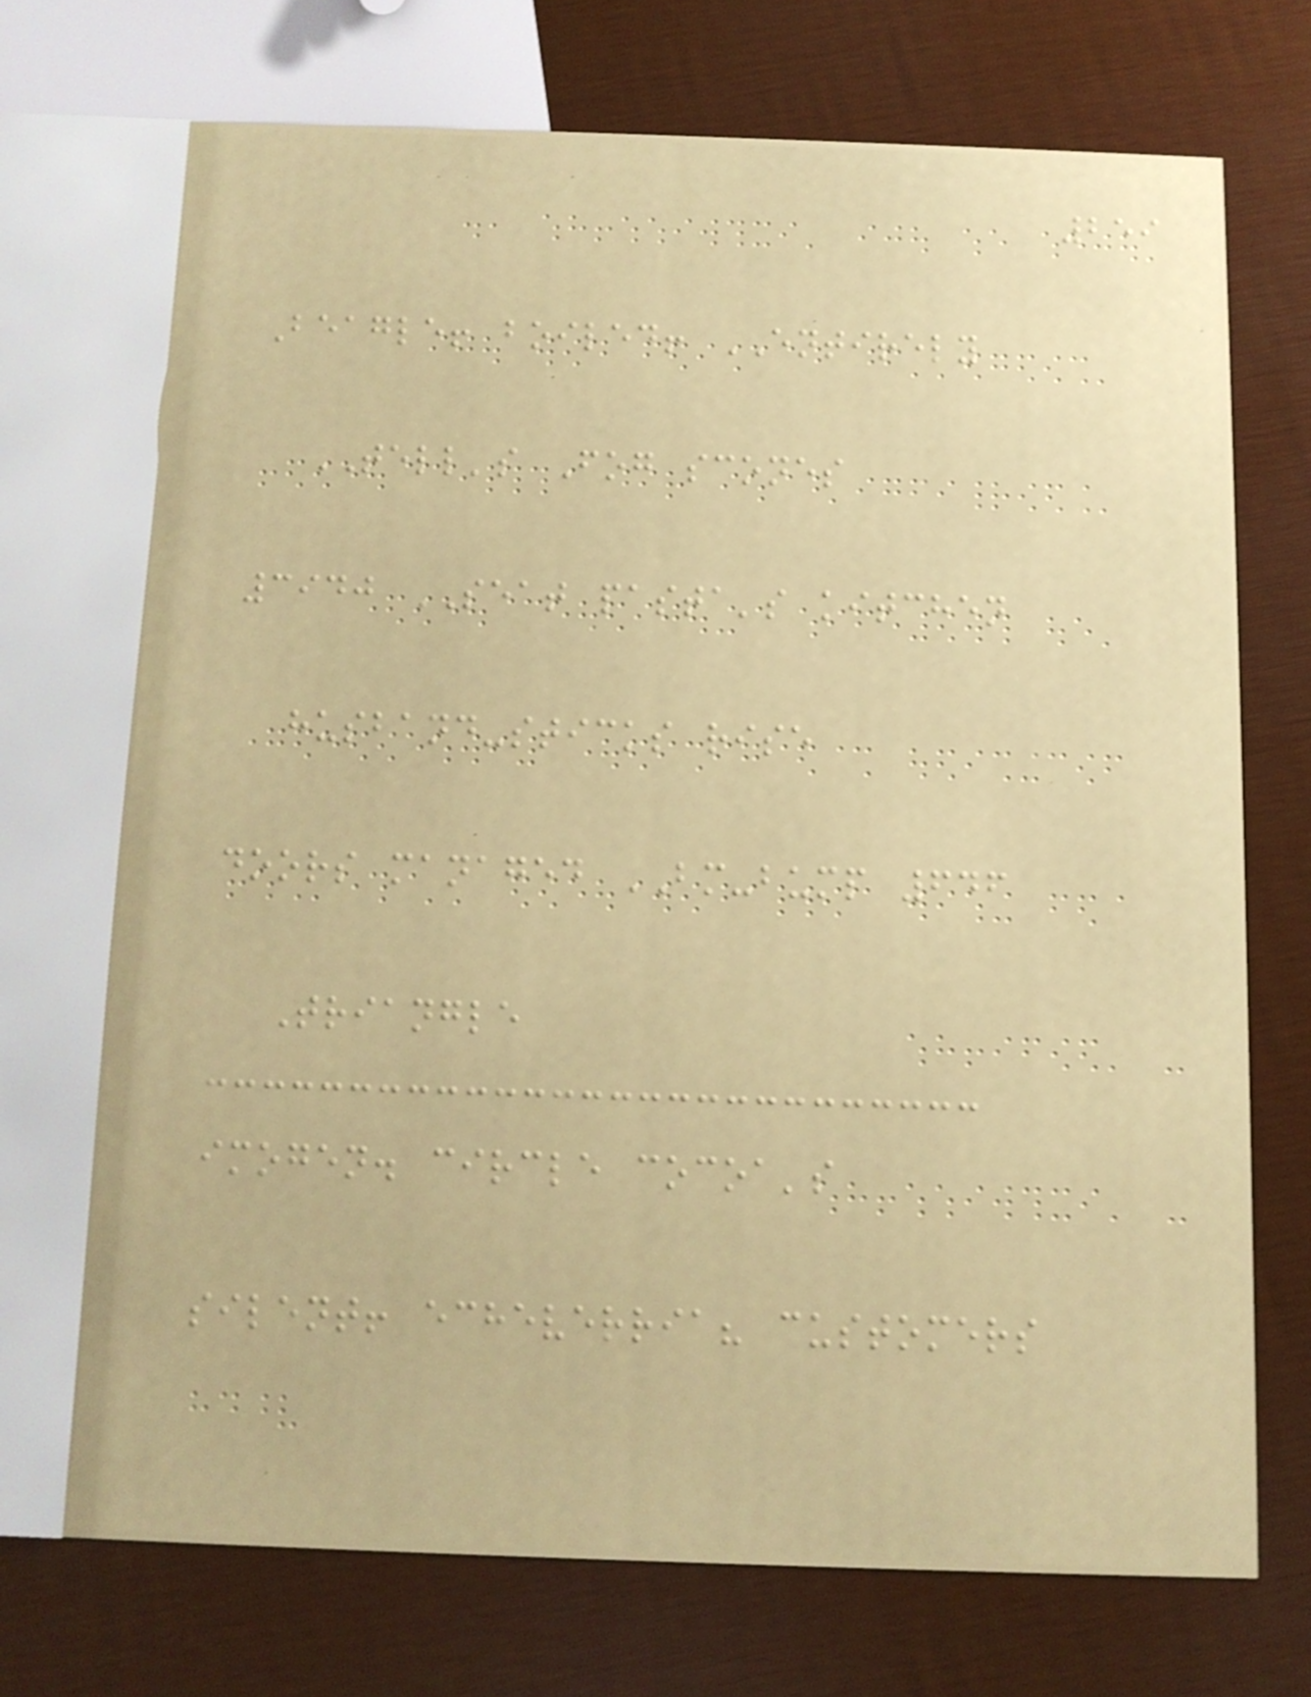259
Beagle! boiled! ENTIRELY
TELL's Fog scones
3940 SEAT pasta's kitchen
husband-sticks rise
doors managed BM-bump 646
Triangle
imogen. circle cocoa's
silent! echeverria? customers
